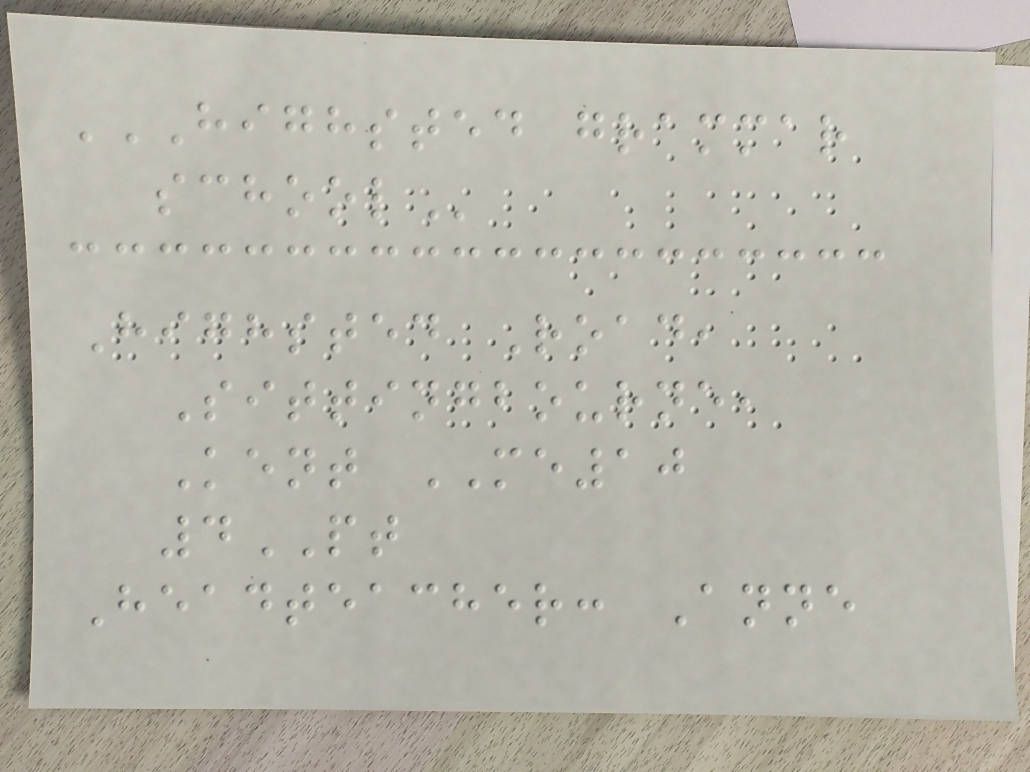HIGHSTED GRAMMAR
SCHOOL
Highsted Road,
Sittingbourne,
Kent ME10
4PT
Headteacher: Anne
